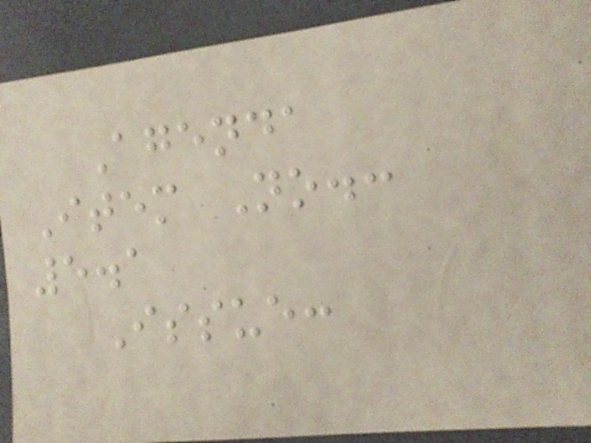Agenda
Item No.:
5.1
Issue:
